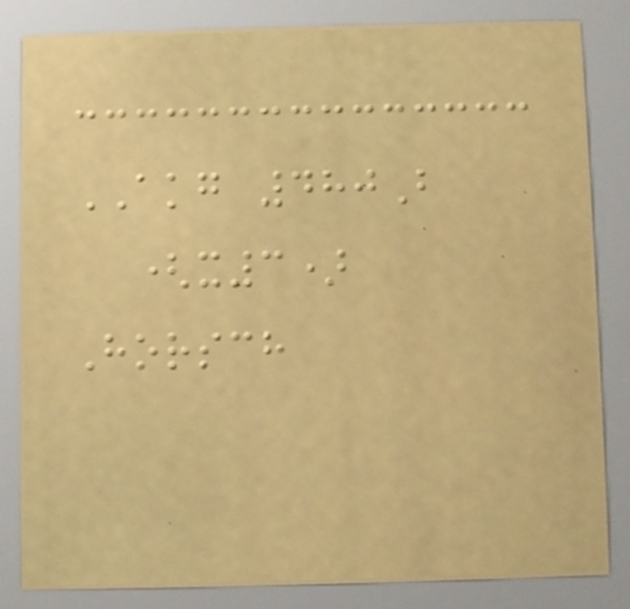AKG 480B
(x3)
Horsch
